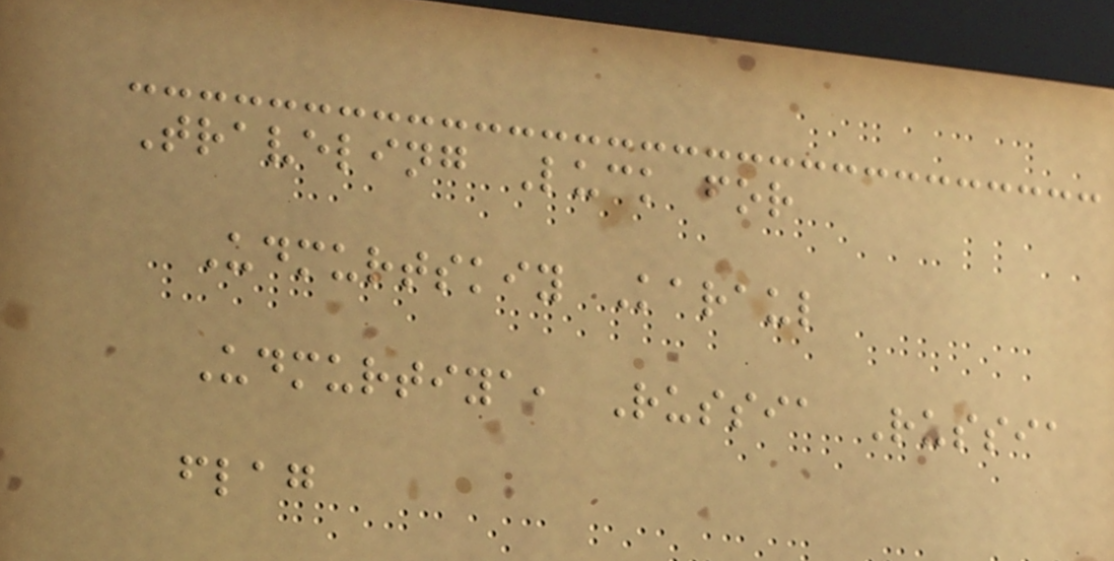Traveling Luck for
Udmurtskiy Karaul
Udmurtiya, Russia Russia
flag
